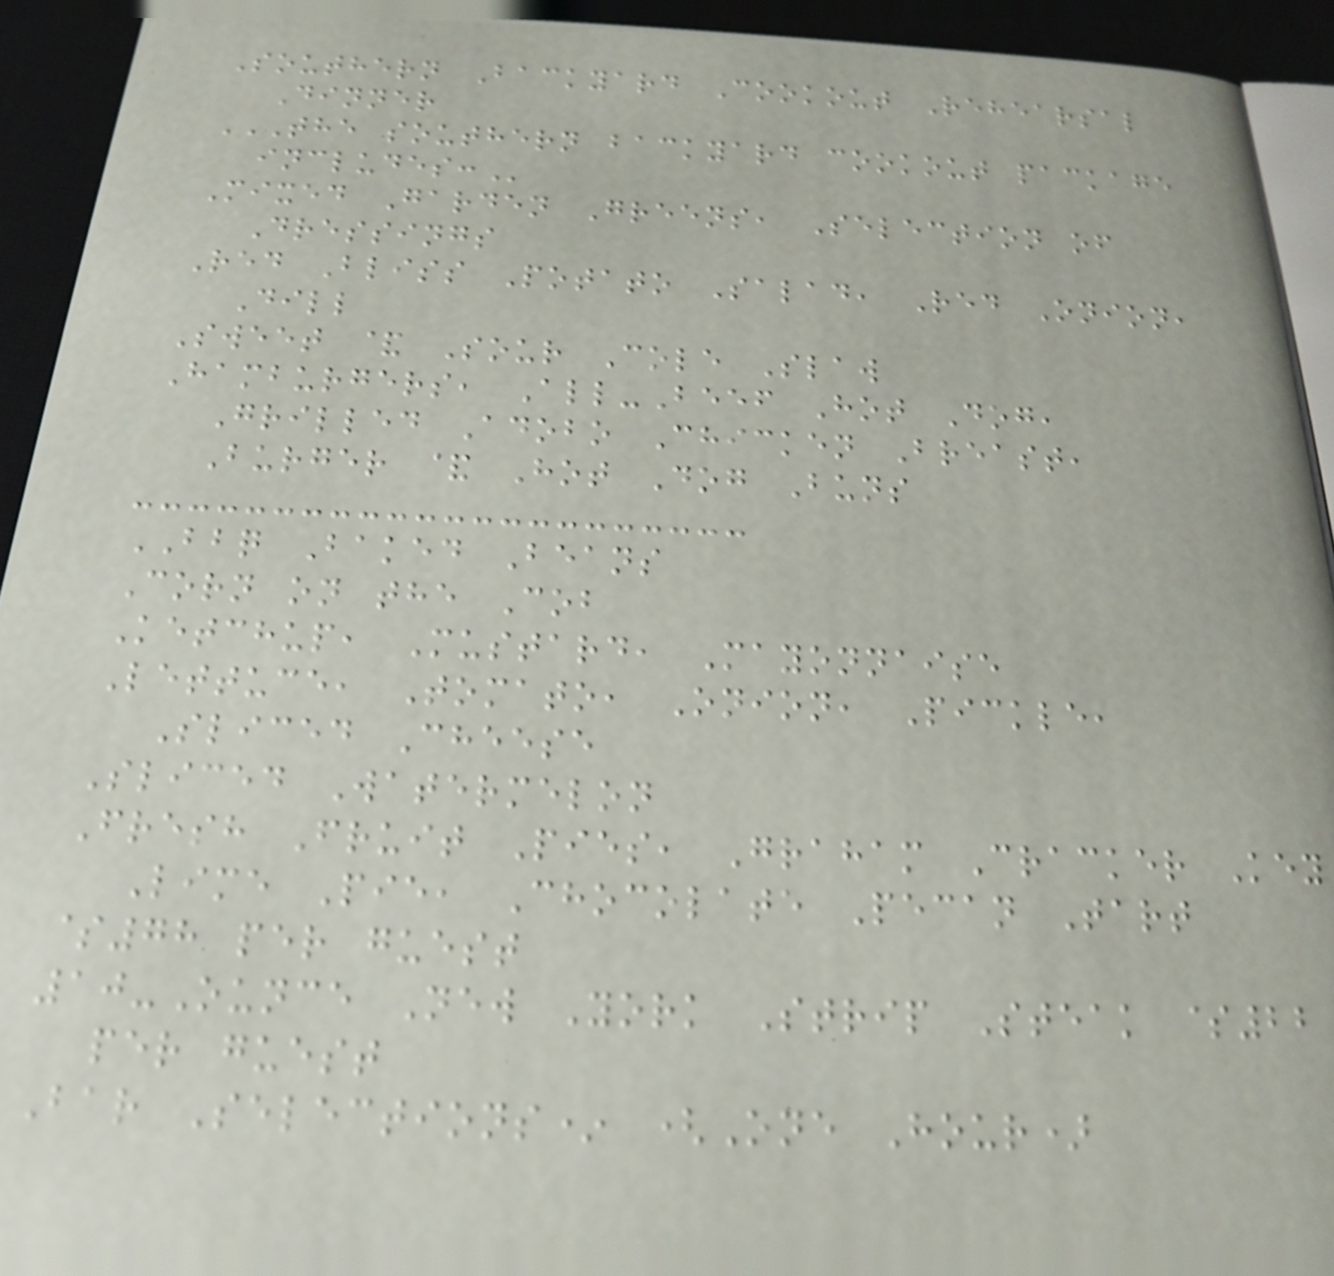Southern Backyard Cookout Rehearsal
Dinner
THE SOUTHERN BACKYARD COOKOUT PACKAGE
INCLUDES:
Mixed Garden Greens, Selection of
Dressings
Red Bliss Potato Salad, Red Onion,
Dill
Sweet & Sour Cole Slaw
Hamburgers, All-Beef Hot Dog,
Grilled Adobo Chicken Breast,
Burger & Hot Dog Buns
BBQ Baked Beans
Corn on the Cob
Ketchup, Mustard, Mayonnaise
Lettuce, Tomato, Onion, Pickle,
Sliced Cheese
Sliced Watermelon
Fresh Fruit Pies, Graham Cracker Key
Lime Pie, Chocolate Pecan Tart
$78 per guest
10-Ounce New York Strip Steak $22
per guest
Bar Selections* (One Hour)
